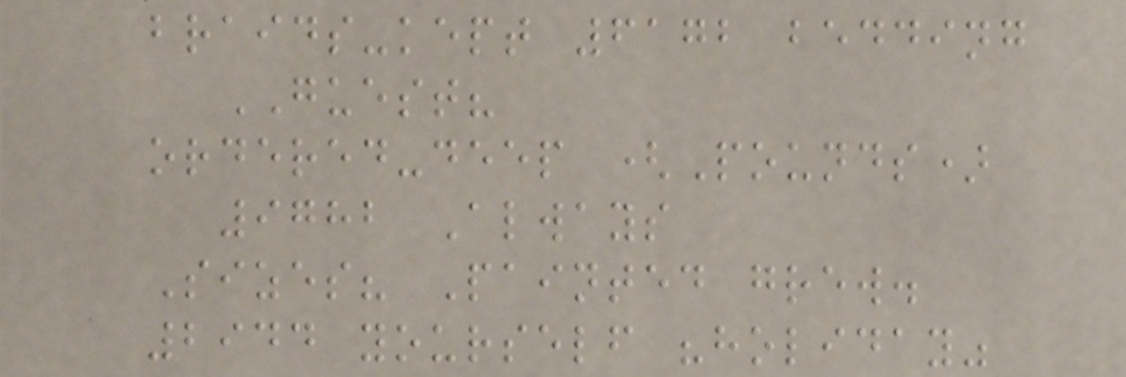braids-kept 6172 bedding
GUEST?
ordered-deep (Pounds)
9782 Always
Sizes? Painted grew.
2944 yourself "holiday"
